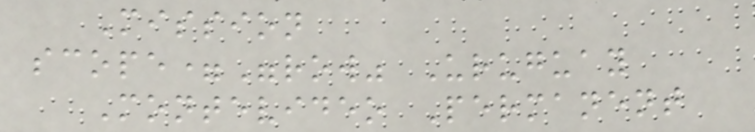Mission
scope="row" Uruguay
Montevideo Permanent
